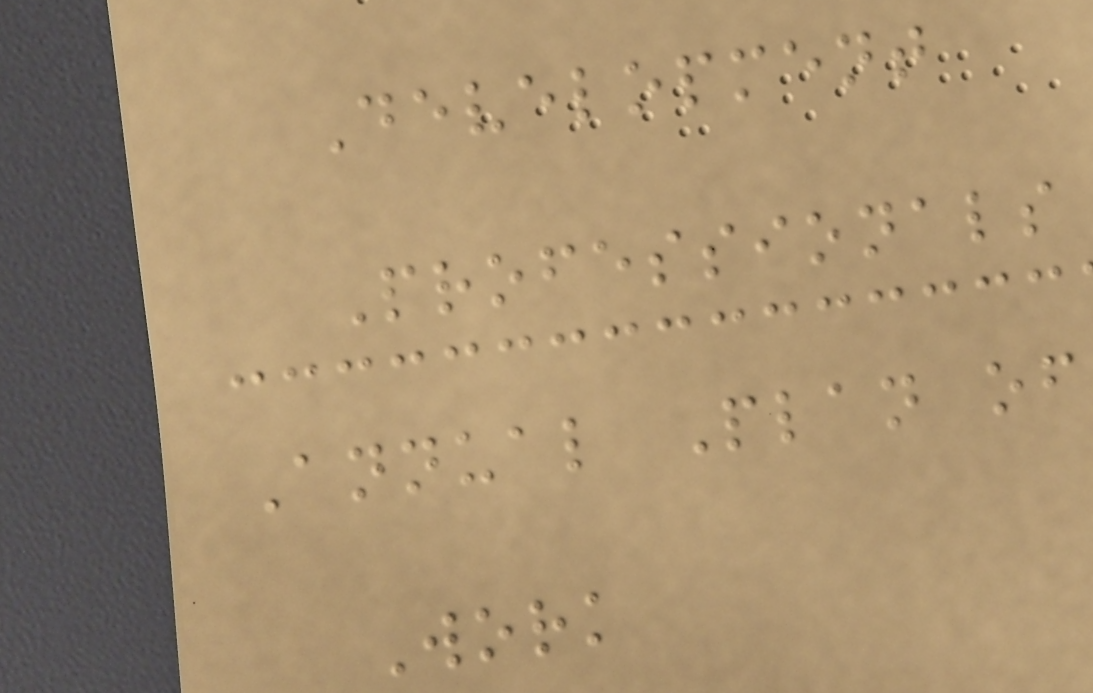Development
Professionals
Annual Plan of
Work
